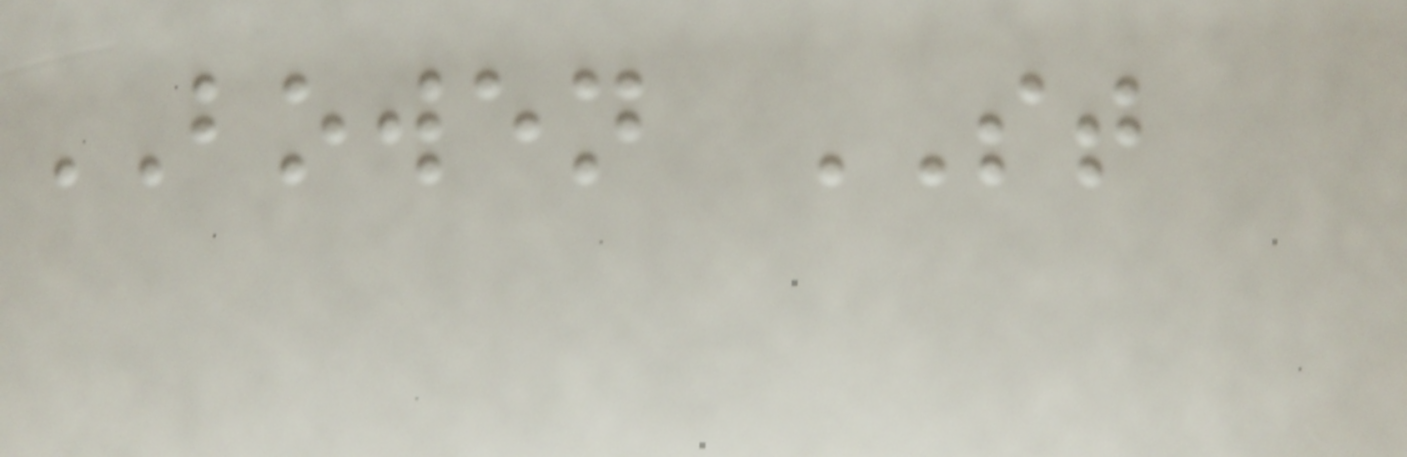BOWEN ST
